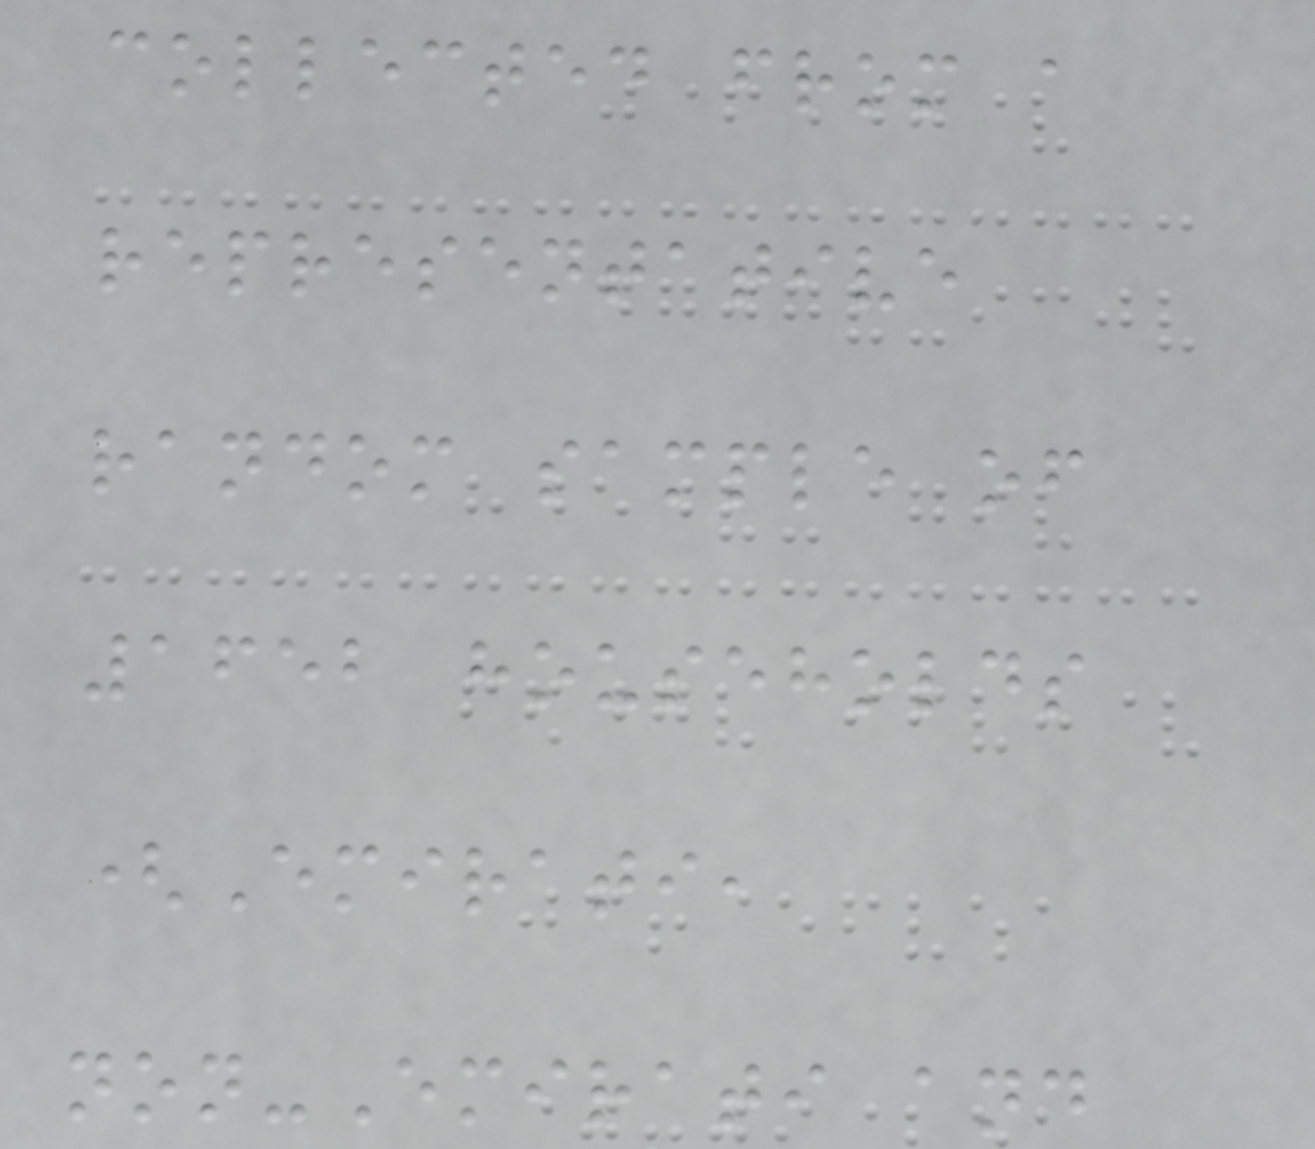collected from a
representative
random sample of
1652 households
(Emirati,
non-Emirati and
